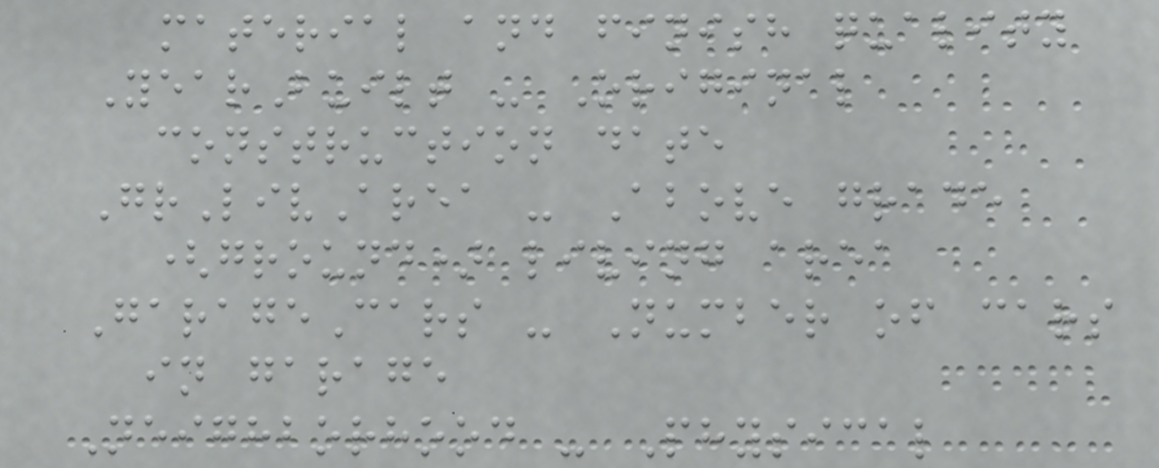material and finish quality
YearBuilt - Original
construction date
GrLivArea - Above grade
(ground) living area
GarageCars - Number of cars
in garage
Neighborhood - Physical
